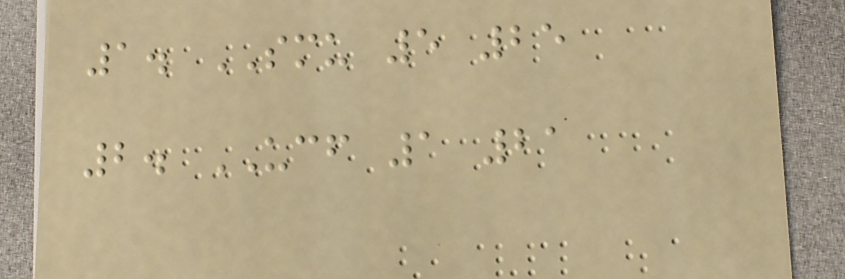1. SMU 5 25
2. UCF 1 21
